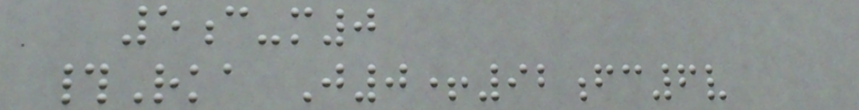5c-m0
#Rka J0+92fc6v
